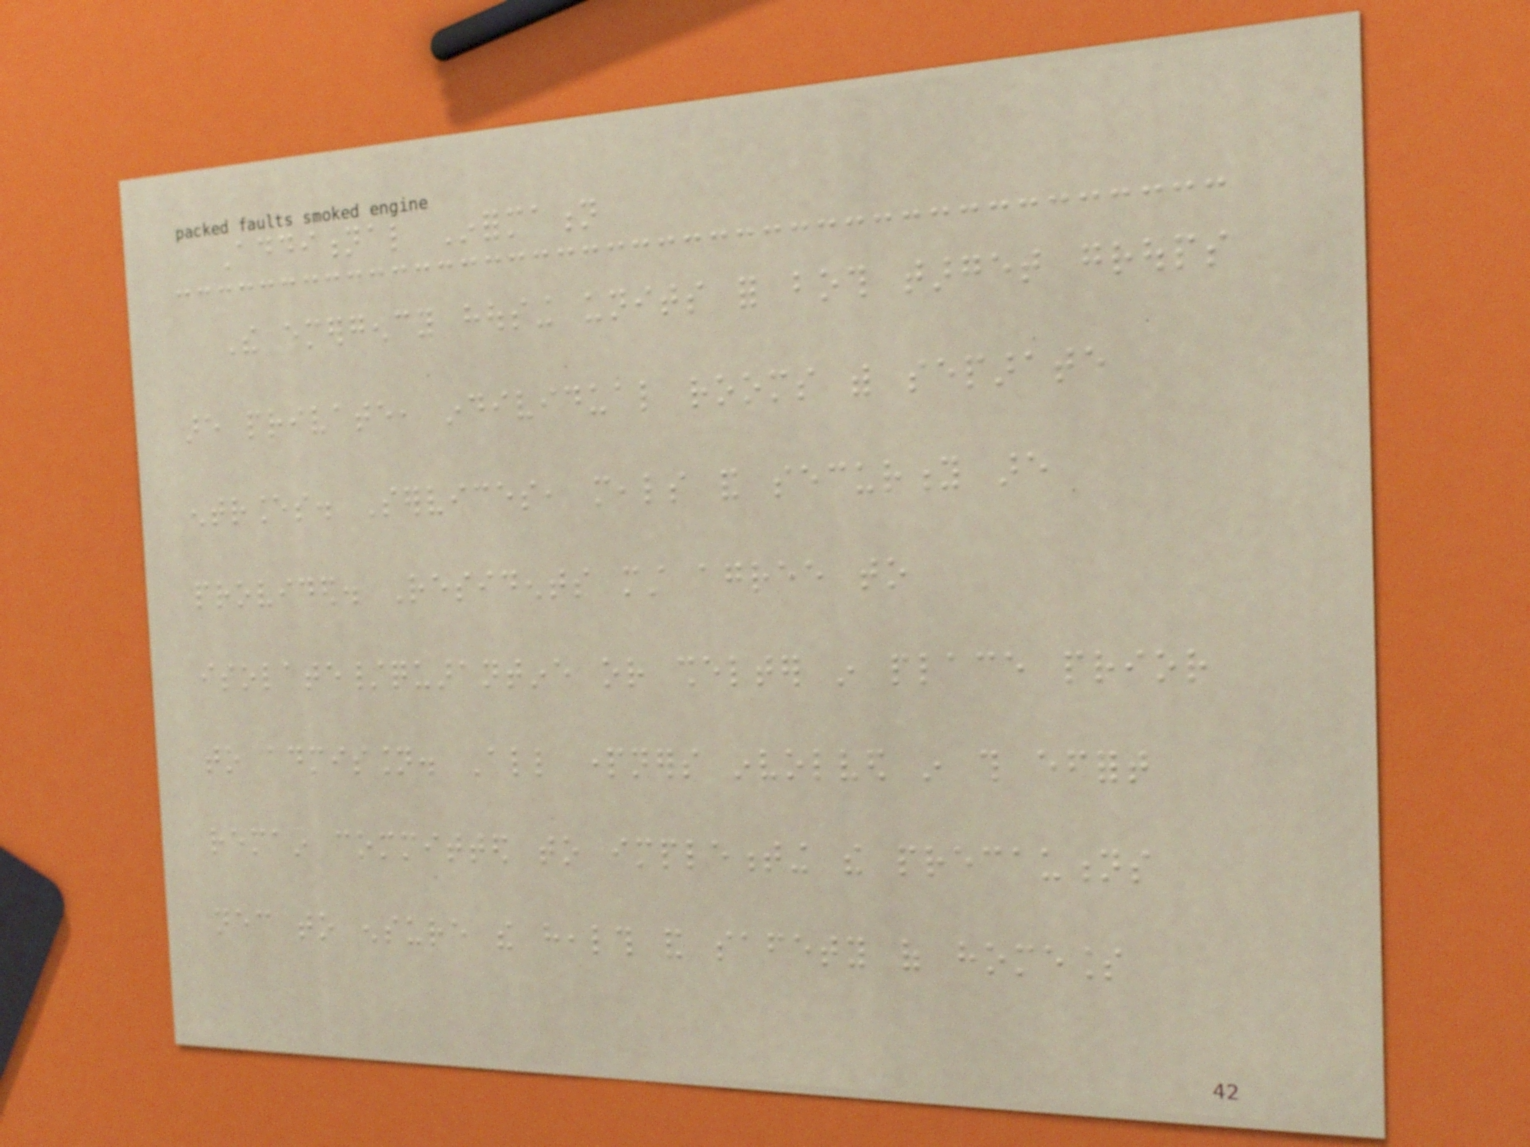Additional Information
The emergency housing units for both target groups
are private, individual rooms with separate
entrances. Services, meals and security are
provided. Residents must agree to
isolate/quarantine or shelter in place prior
to admission. All partners involved in this effort
remain committed to implementing the precautions
necessary to ensure the health and safety of homeless
